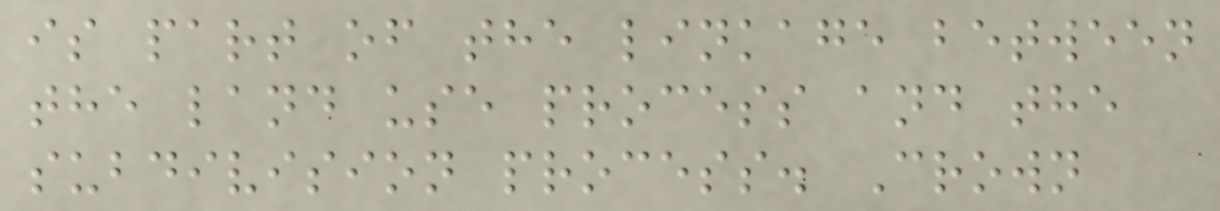is part of the linkage between
the land use process and the
subdivision process. Crown
